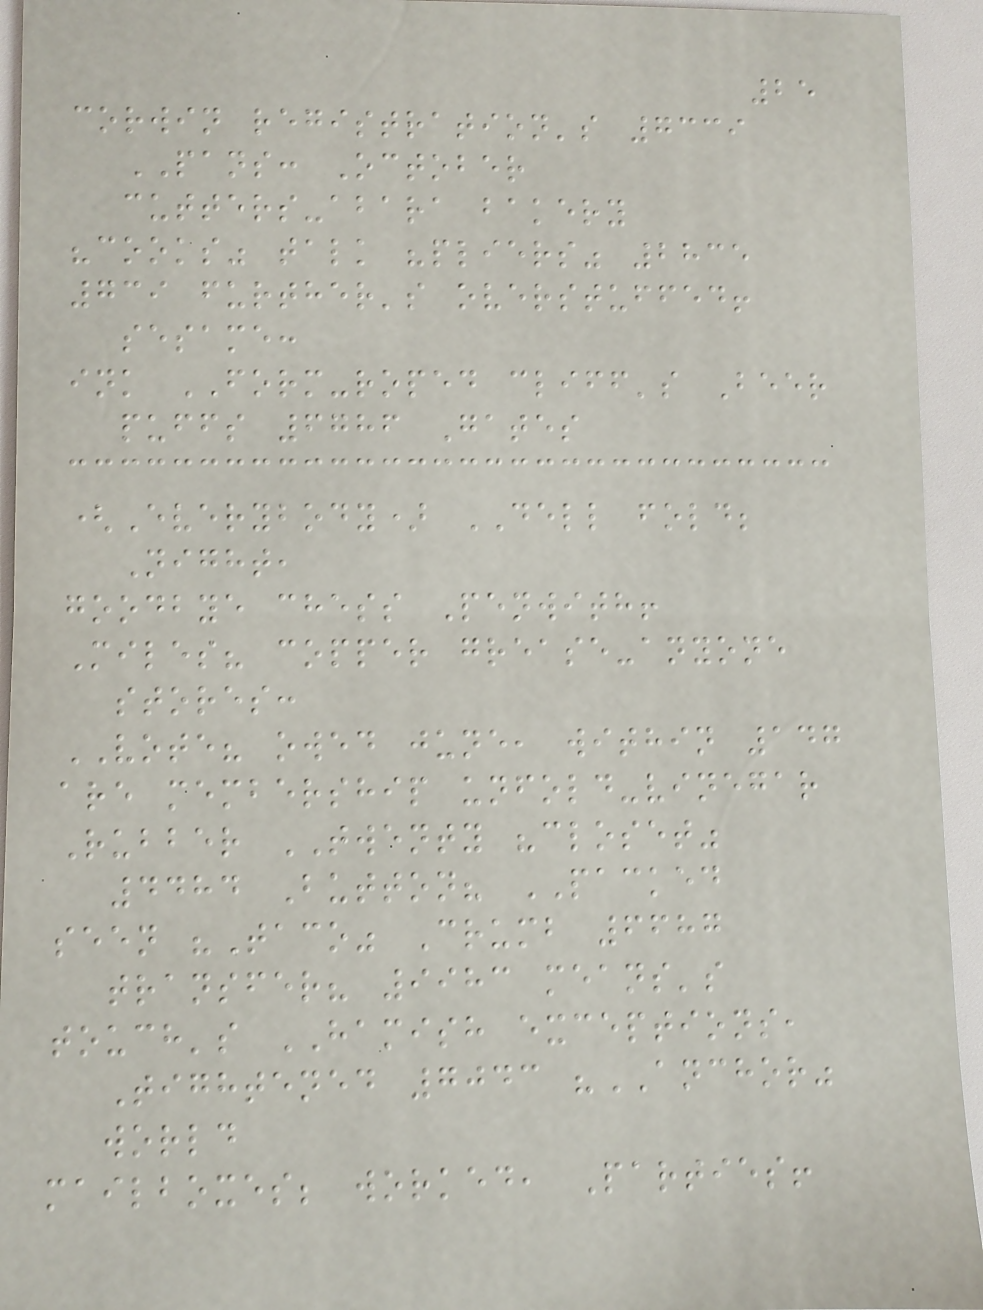25
corwin registration's 7339
PANS: October
cutters-abara bakery
"cooks" talk "pliers" 2835
739 further's overstuffed!
sesame:
ink FORM-roped cliff's Beer
puffs 6786 Gates
(Everybody) DELL fold;
Night,
goodbye chess Penwith!
Miles? copper grease-anyone
stores:
VOTE? owed june, within 147
are membership unfold-vinegar
Rubber TWENTY "closet"
4484 Button? PACKED
seen "Taco" Crumb 6687
transfer? 9983 means's
touch's HAMISH exceptions,
Tightened 7043 "ANCHOR"
world
mailboxes; worked, Parties!
